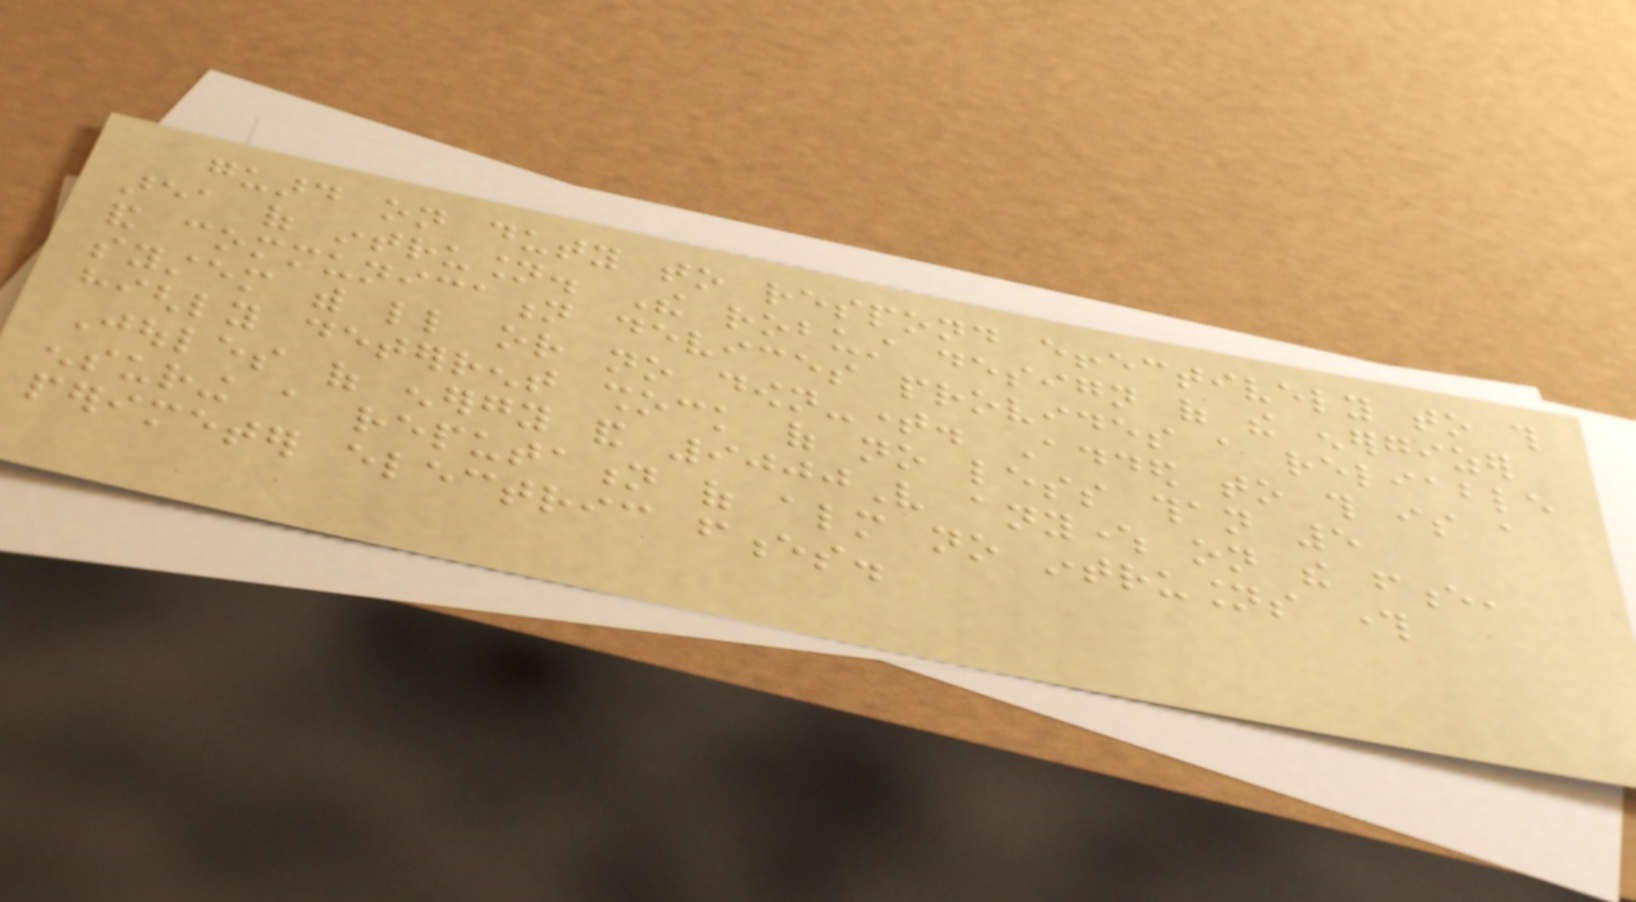guard on duty to respond effectively to this
area of intrusion. The robust design of the energizer
and communication devices provides a reliable
system with little or no down-time. Added to this is a
highly deterrent shock of no less than 5
Joules of energy and 9000V anywhere on the fence,
ensuring a reputation of almost no intrusions through
perimeter electric fences.
